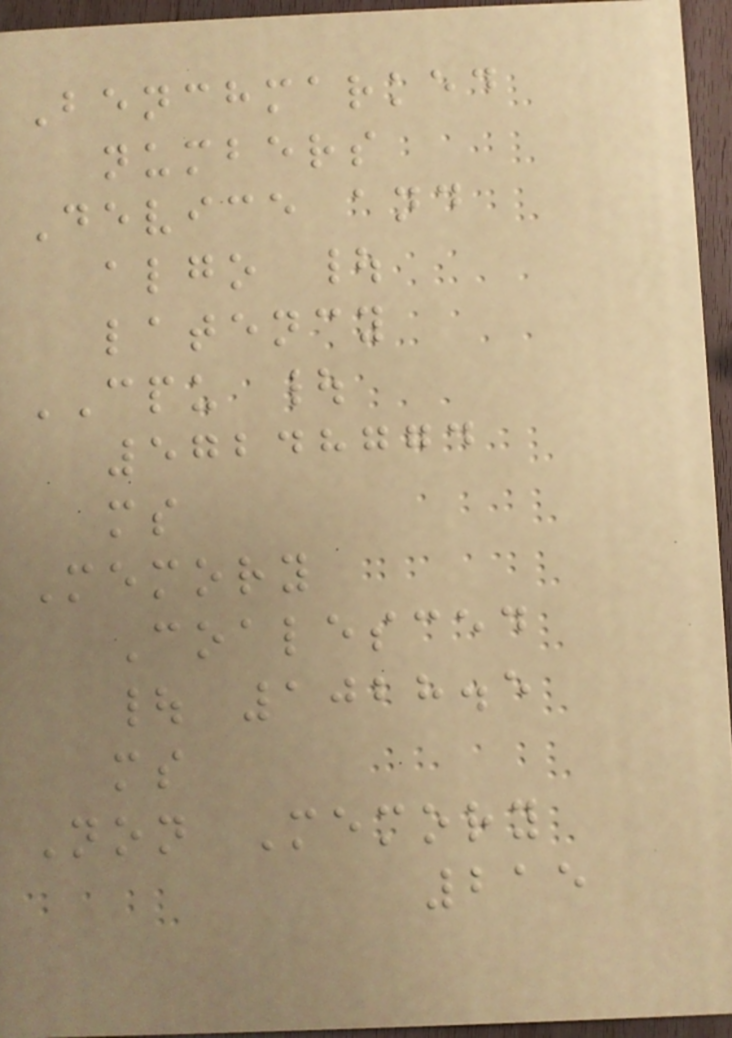Benchmarked
numbers
Device and
algo |
latency
CPU |
57248774
ms
Memory
Coalesced
| 1028.5
ms
Non Memory
215
